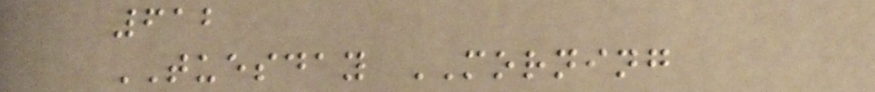612
TUESDAY MORNING
